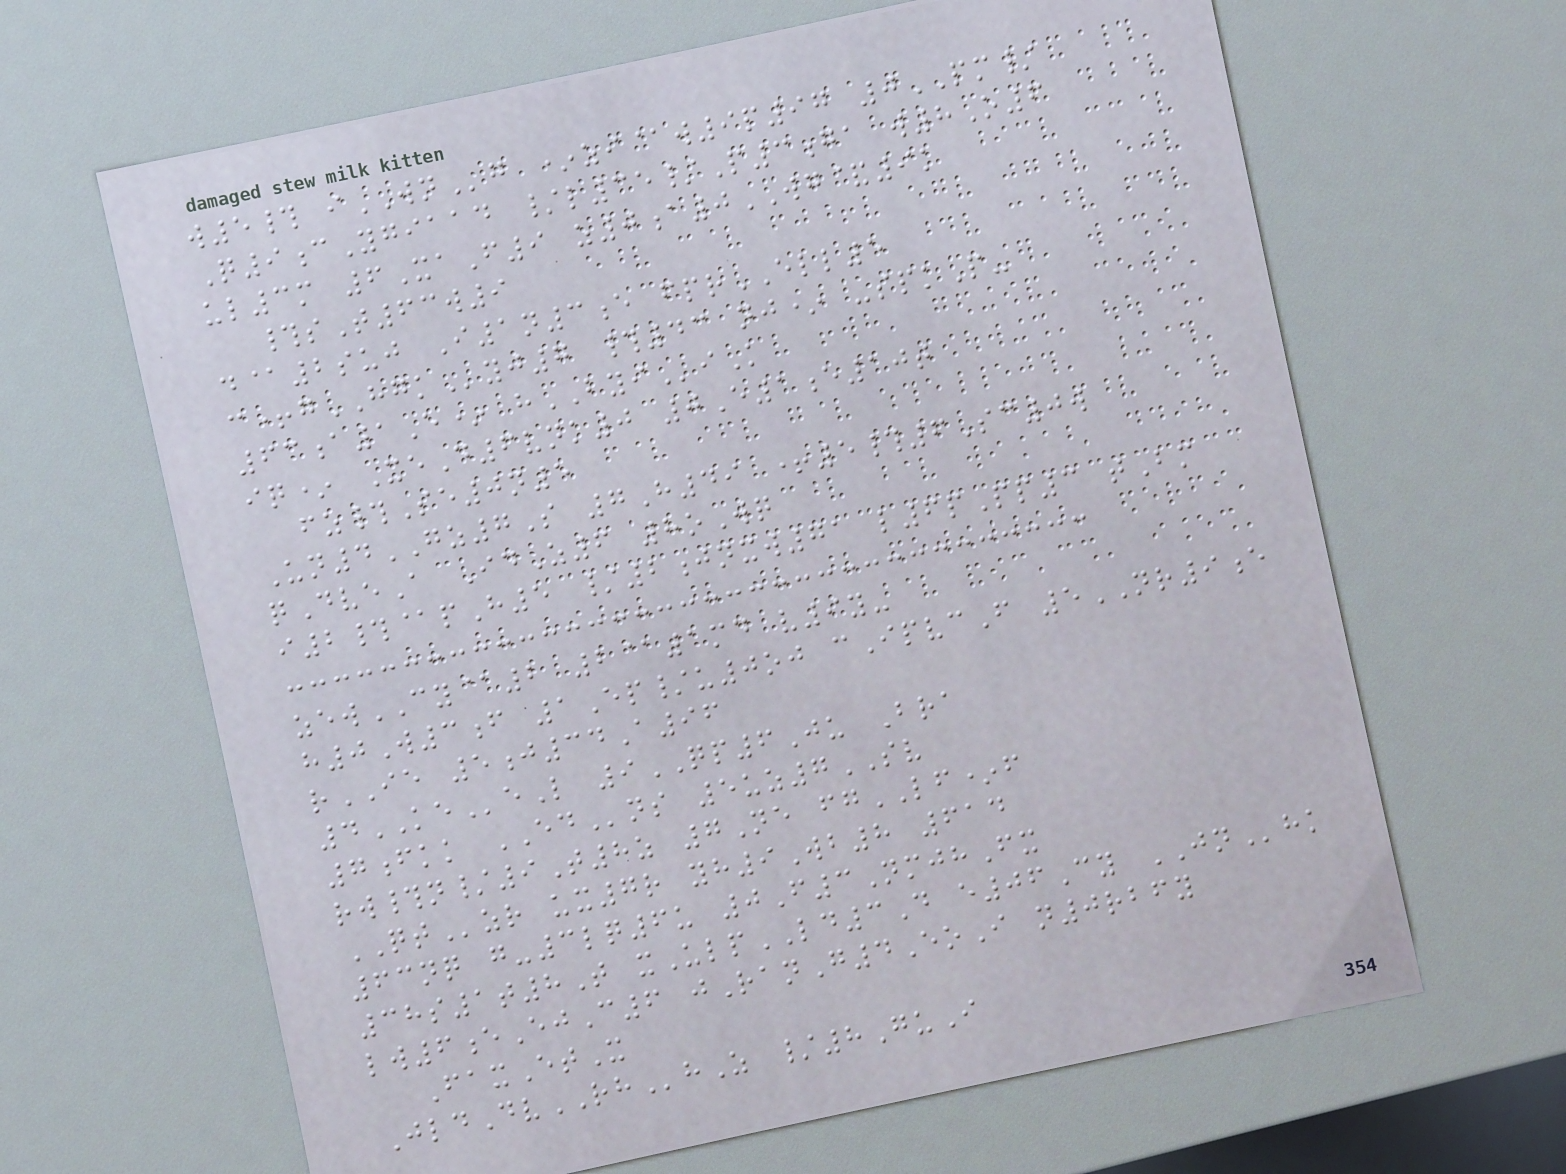w5# iWNg *zi@w9p97 0PM/
Q9cYgiaad /l35/P3ga w8O6
ul3m 6XaF9 z0a0WG&9k
#sT63w9
d@2suj I1n3e fprELL5
c+gHGKyj7 #43 nj* -spkP-
63a1E* hBYIiK
iq* XeD6vnk0 0E1e10t
fz#Se0n5
Un4GZ7S 7H49 +5#6Sc0w
qDveA IdZ6 8oWq
i2#@pH5 /2jnxw71 l6pPp3 tBm
zewCY@2 2@1md v9y-
h0W3f 1Ep/u0oj cIpvcF 5NR9e
rIE 5j34A96
4KEeL 9QP6Ju Bra
7fkk EDns 5uz7SV
rw#n/9T8z 7Ne fgLF*f
QTzr ux7r yh9Wb8 614
63nq g-3lq6u 0F3NmjhFx
38s1t8T xUlpLD3D e06Cy JNhk
lw6eEjC6 jRanG4EoI n0rbfy
FaxEtX
JldDvRHhZ /8GuI
